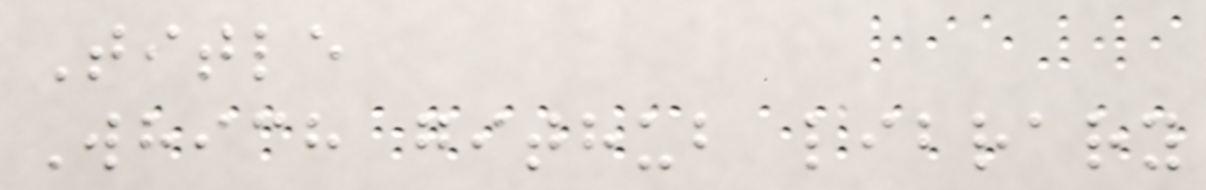Title
Which github library
